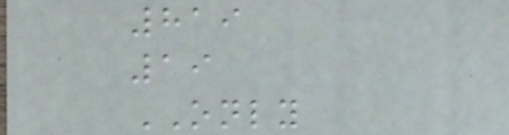819
19
ONLY
